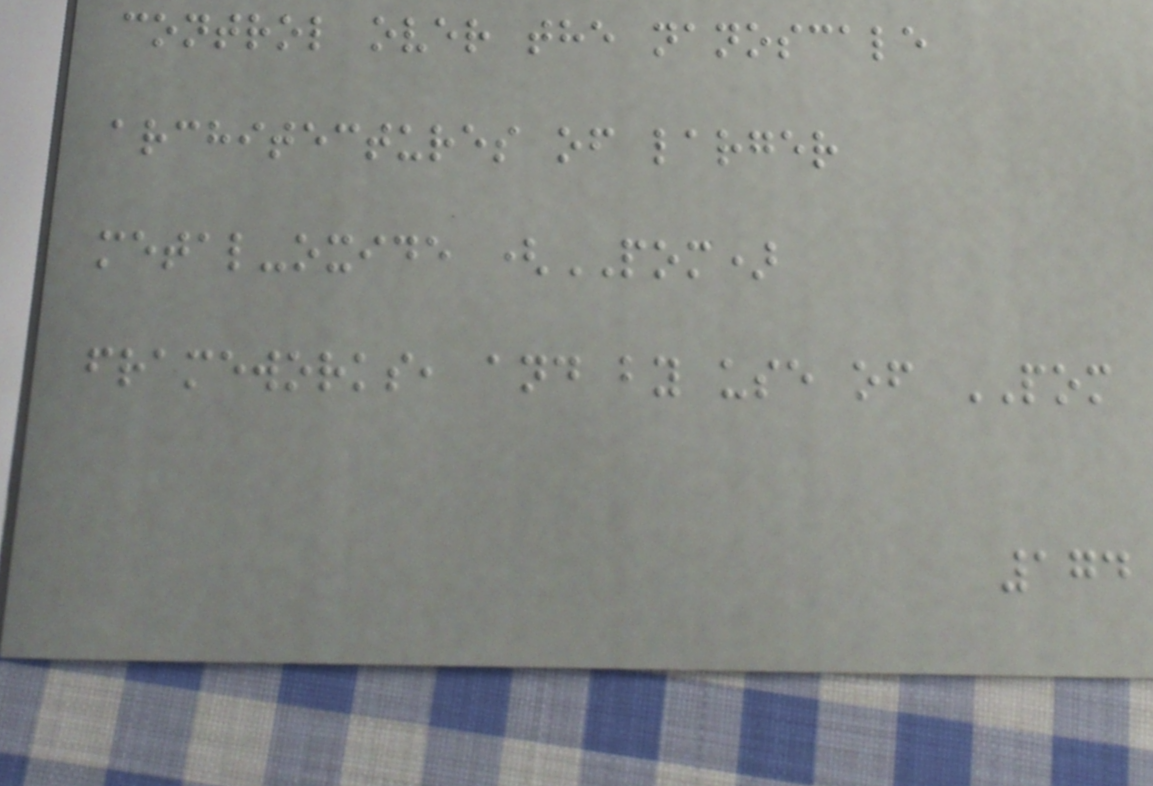control over the nanoscale
architectures of larger
metal-oxide (POM)
frameworks, and by use of POM
174
